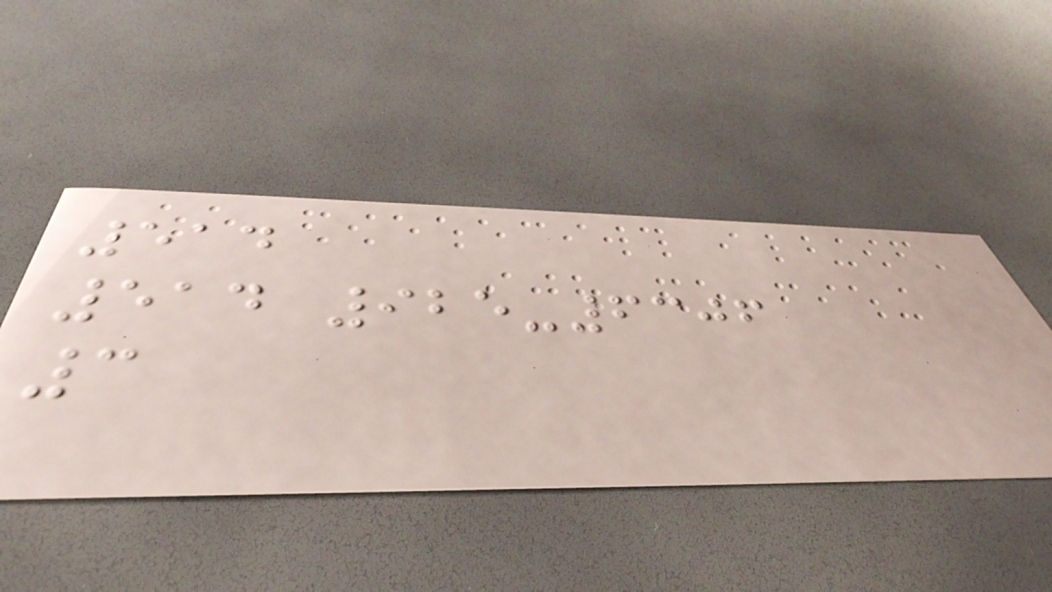514
514 925-6306
3
